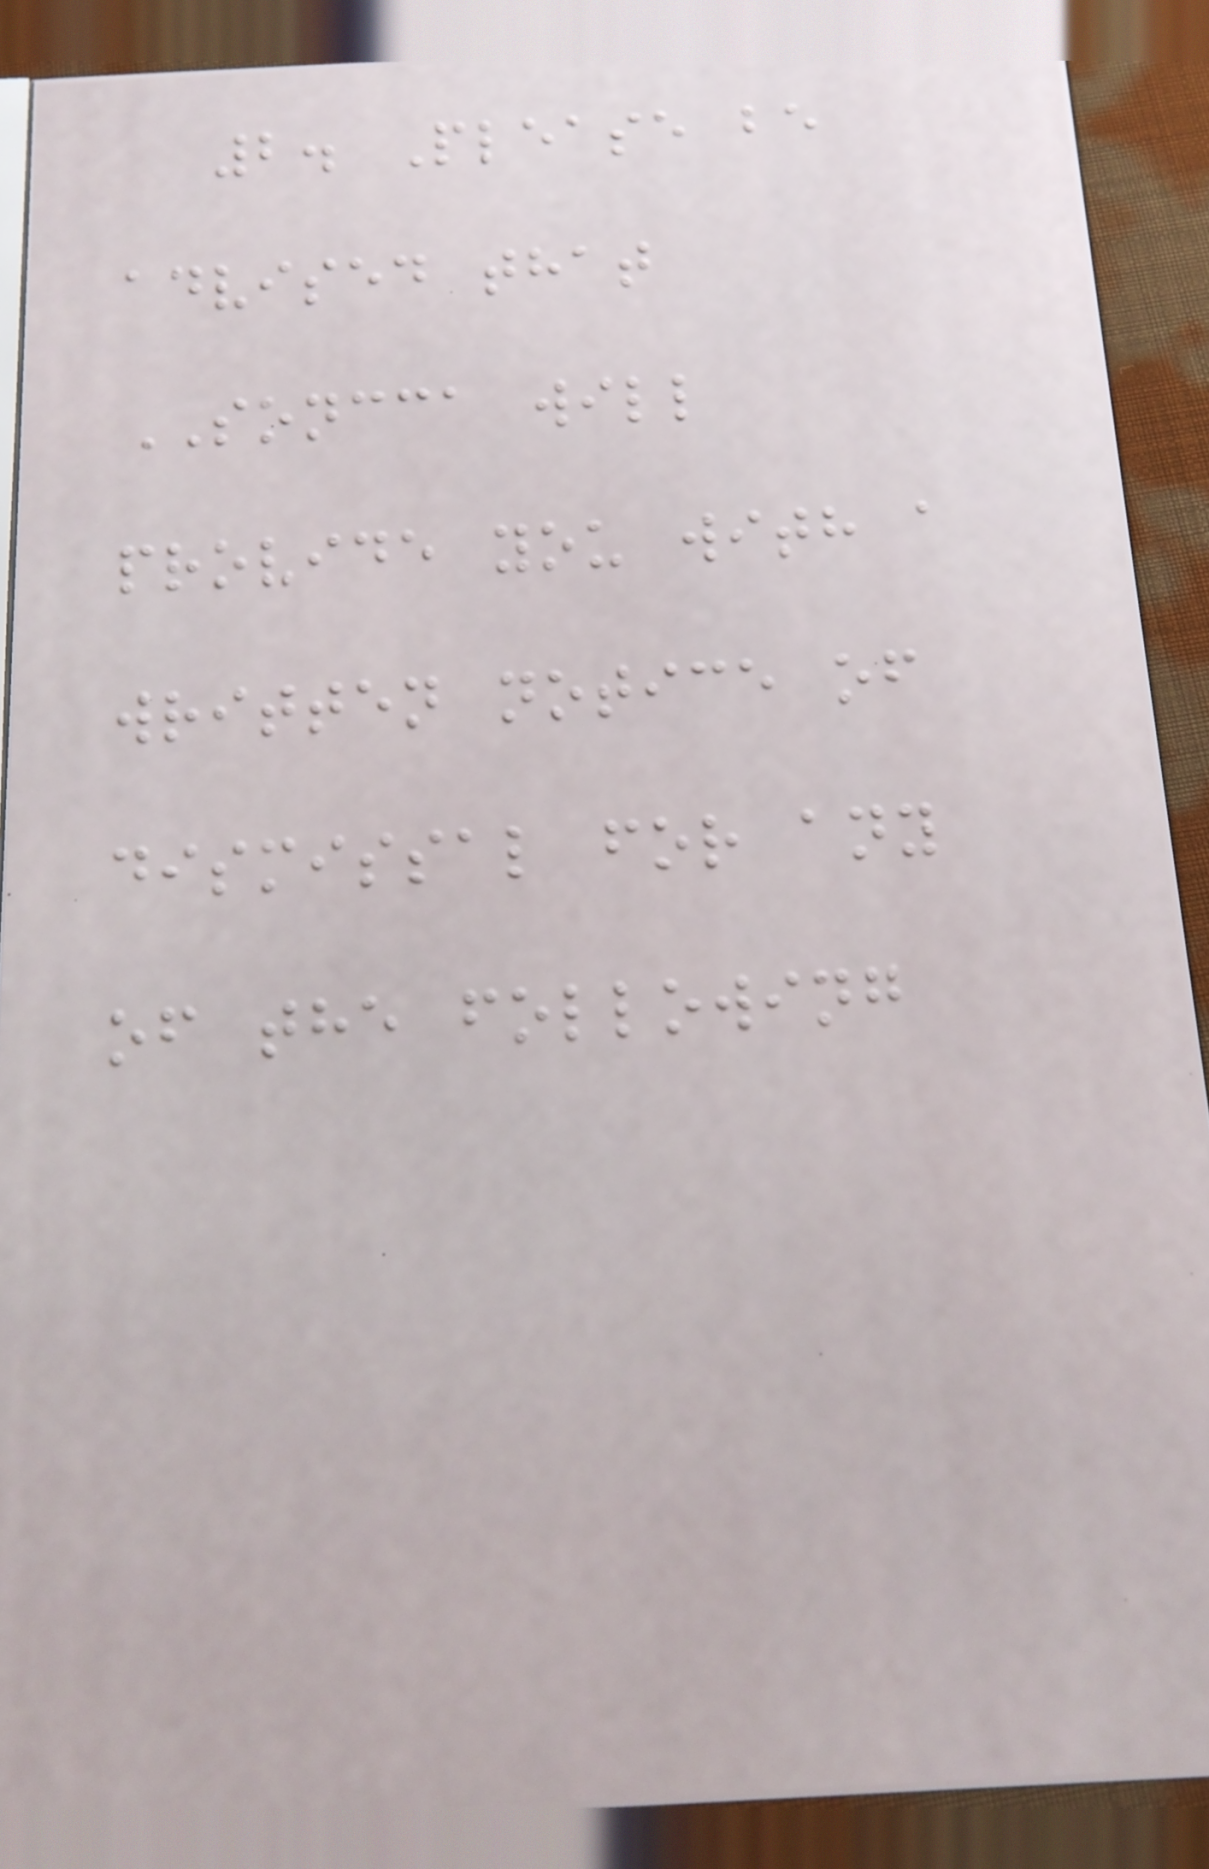2. Please be
advised that
SONCCA will
provide you with a
written notice of
dismissal for any
of the following
